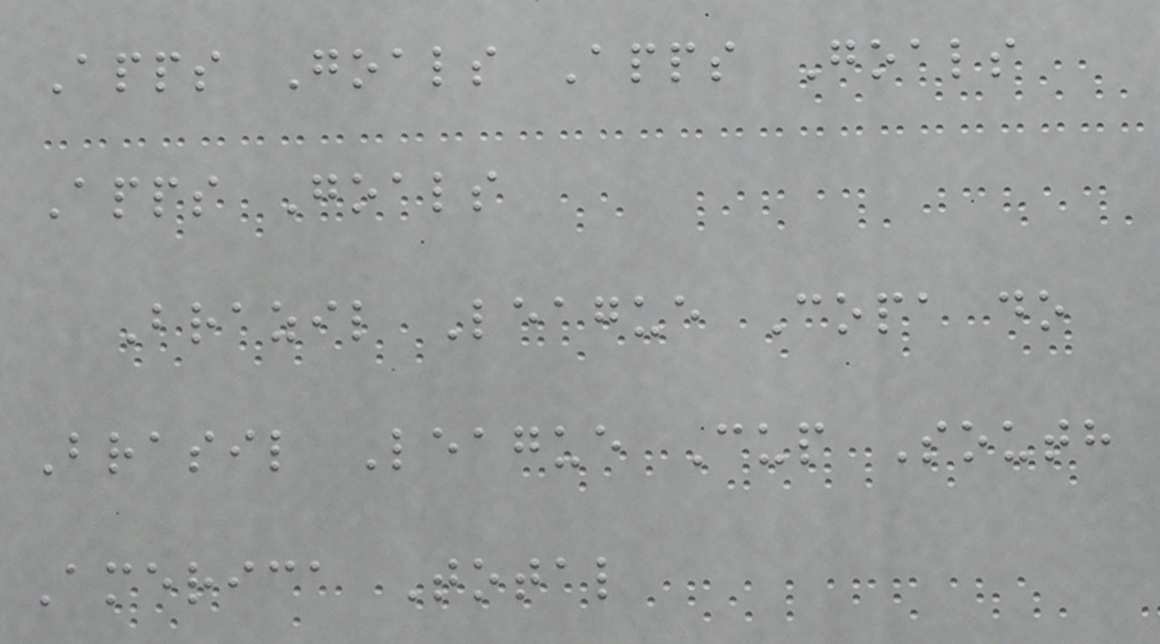Apps Goals Apps Goals
Apps Goals
Brazil League Copa do
Brasil League Cup South
America Total
